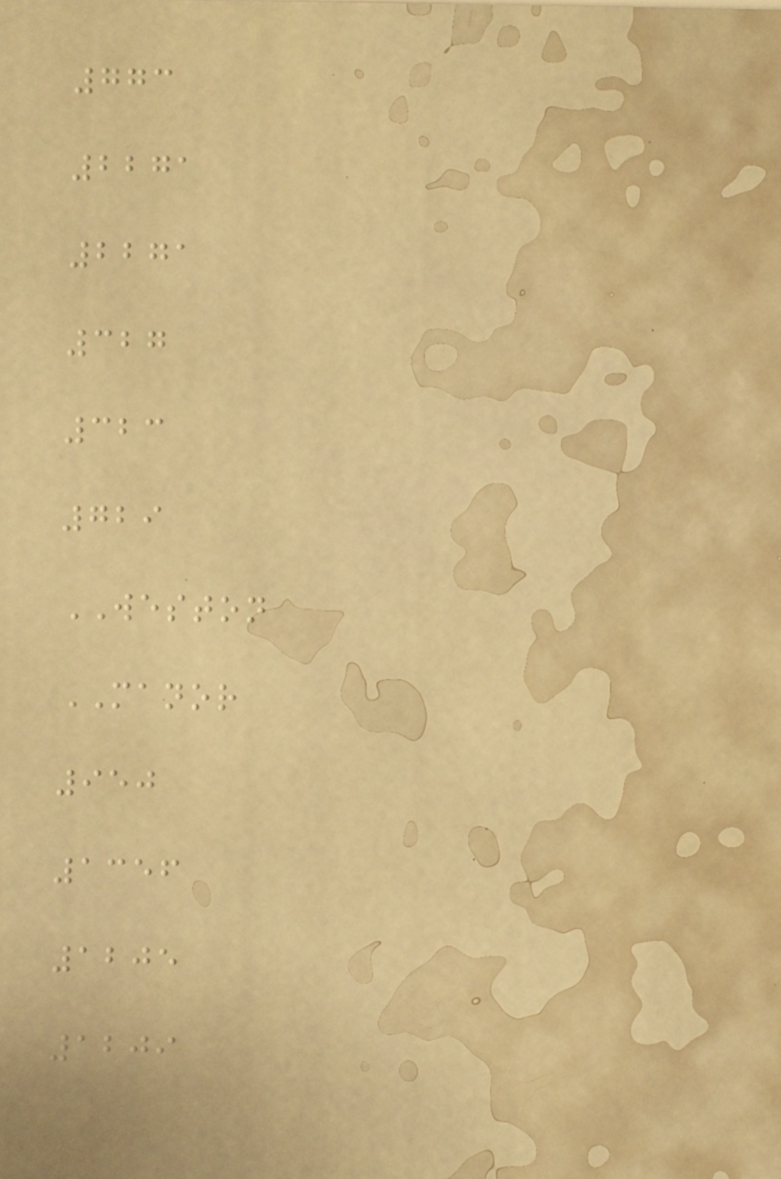773
2271
2271
327
323
729
WESTON
MANOR
950
1356
1205
1209
